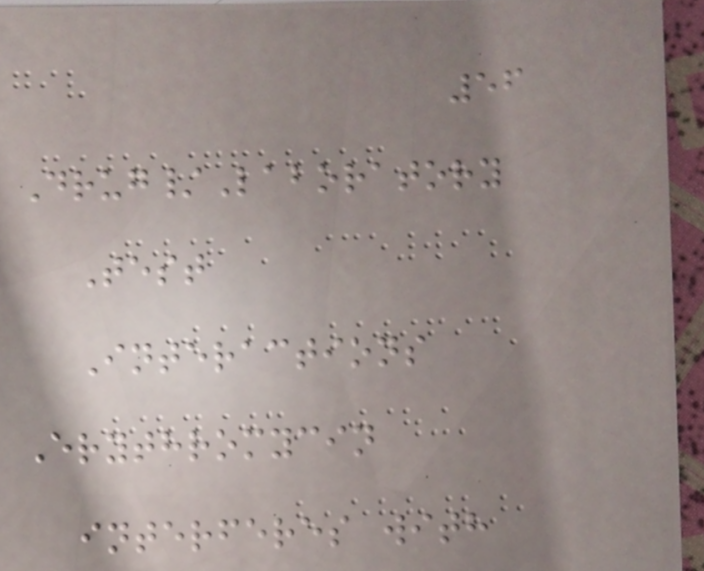56
Drug/Laboratory
Test
Interactions
Erythromycin
interferes with
